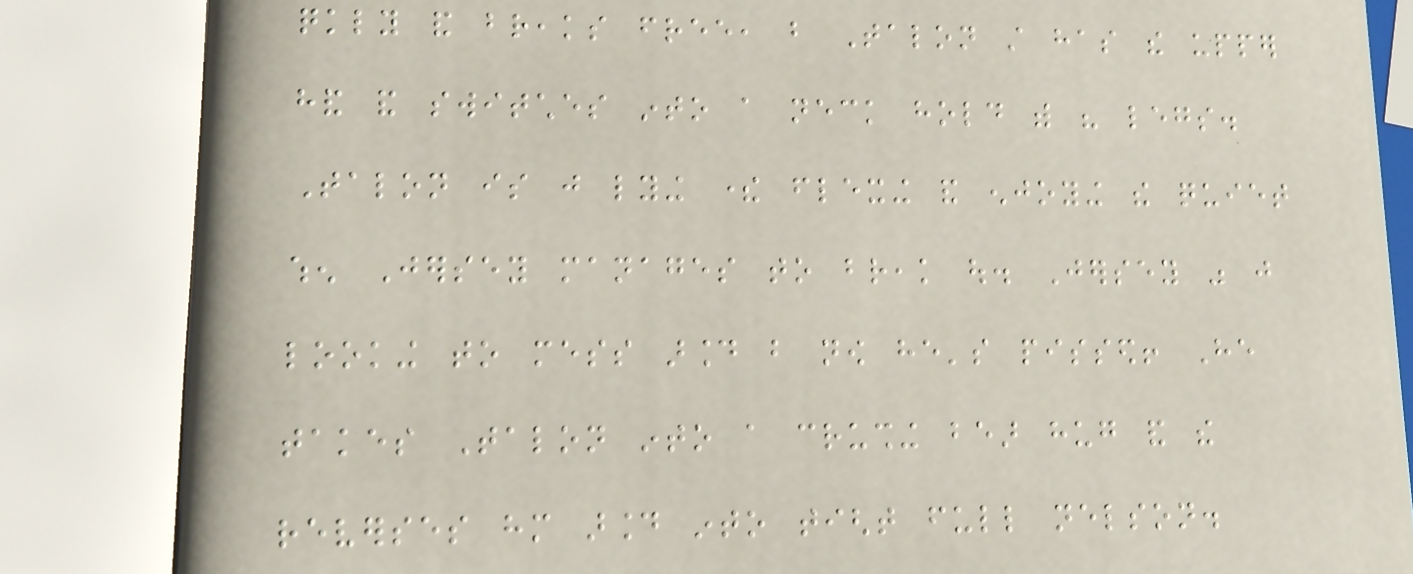quickly and breaks free, but Talon still has the upper
hand and switches into a neck hold with his legs.
Talon is just lying there flexing and enjoying the quiet
when Jersey manages to break out. Jersey was just
looking to mess around but now he's pissed! He
takes Talon into a crushing bear hug and the
reverses him around into tight full nelson.
